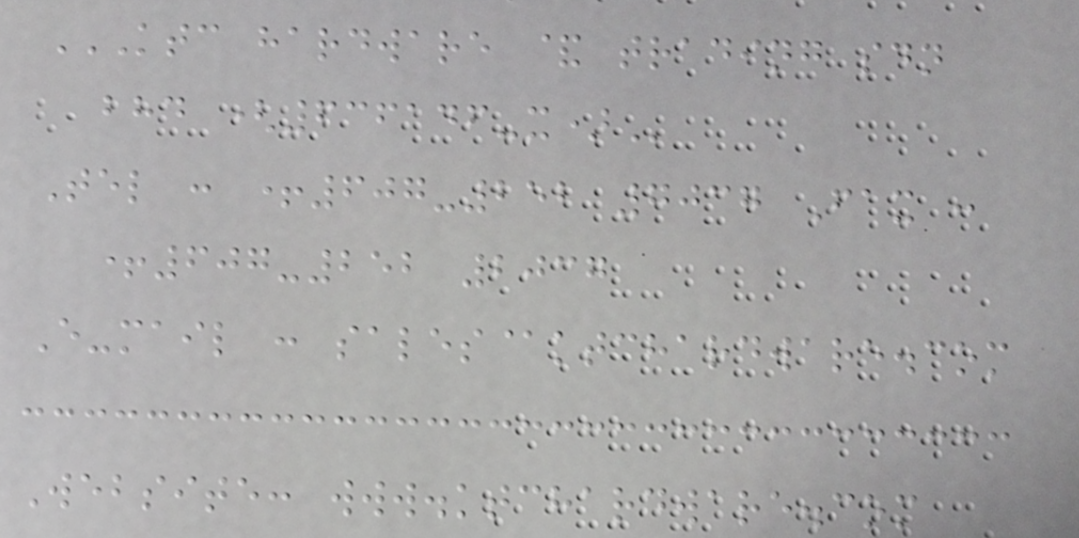KTC HARDWARE & TRADING SDN
BHD (636146-X)
Tel : +607-252 7037 Fax :
+607-252 2037
E-mail : sales@ktchardware.com
Website: www.ktchardware.com
